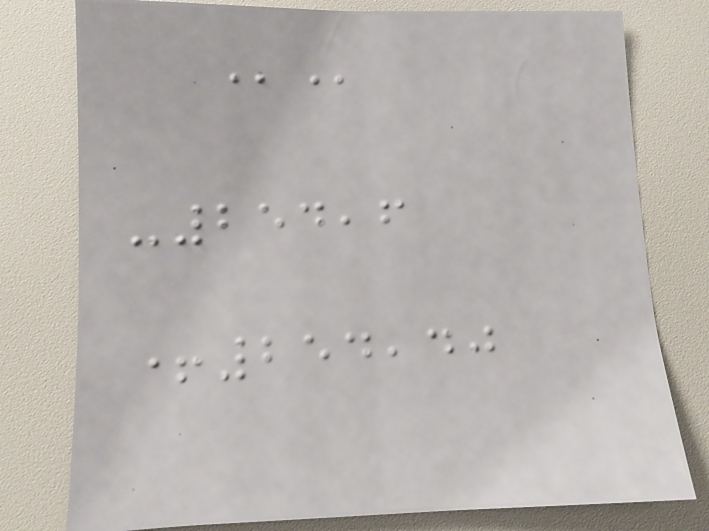@@
-254,6
+254,40
